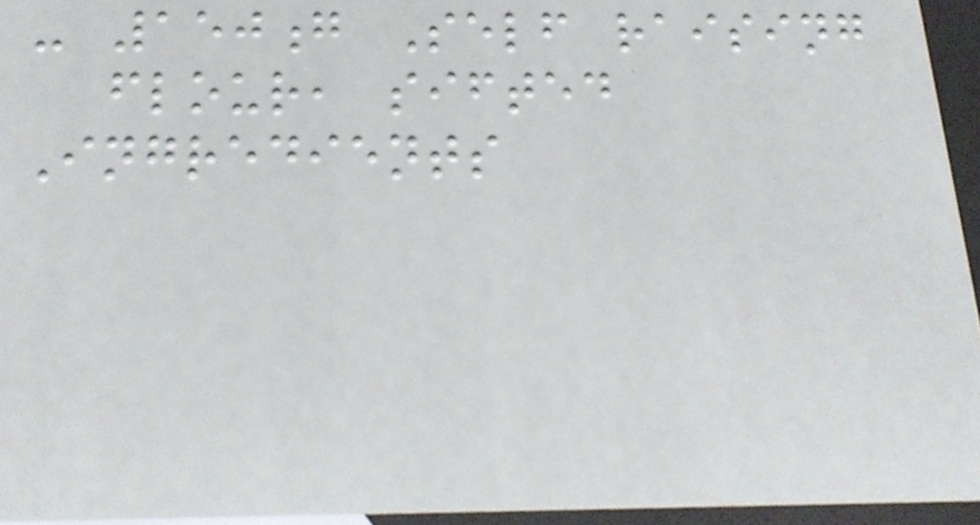- 150g Self raising
flour, sifted
Ingredients
